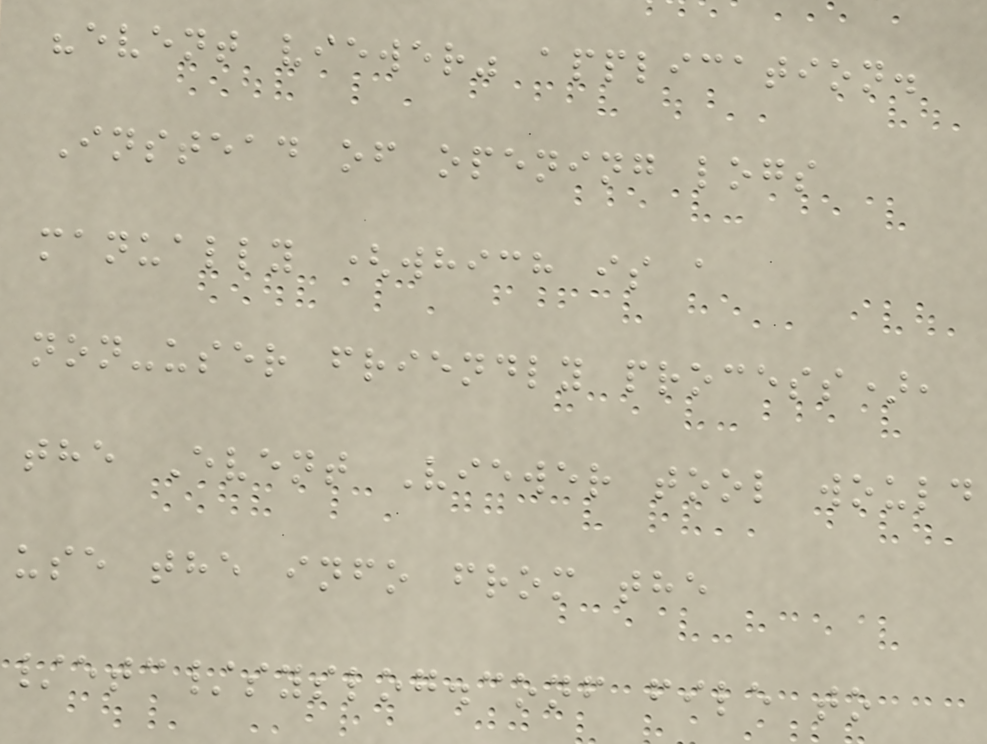"event viewer" application.
Instead of opening logs
manually (which is a
non-user friendly process),
the Event Viewer tool would
use the info from the
/etc/syslog.conf file to
